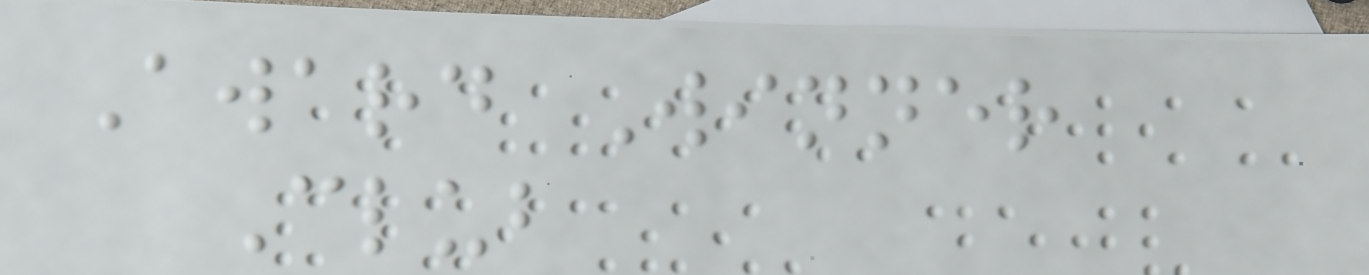Award Winner
Club
